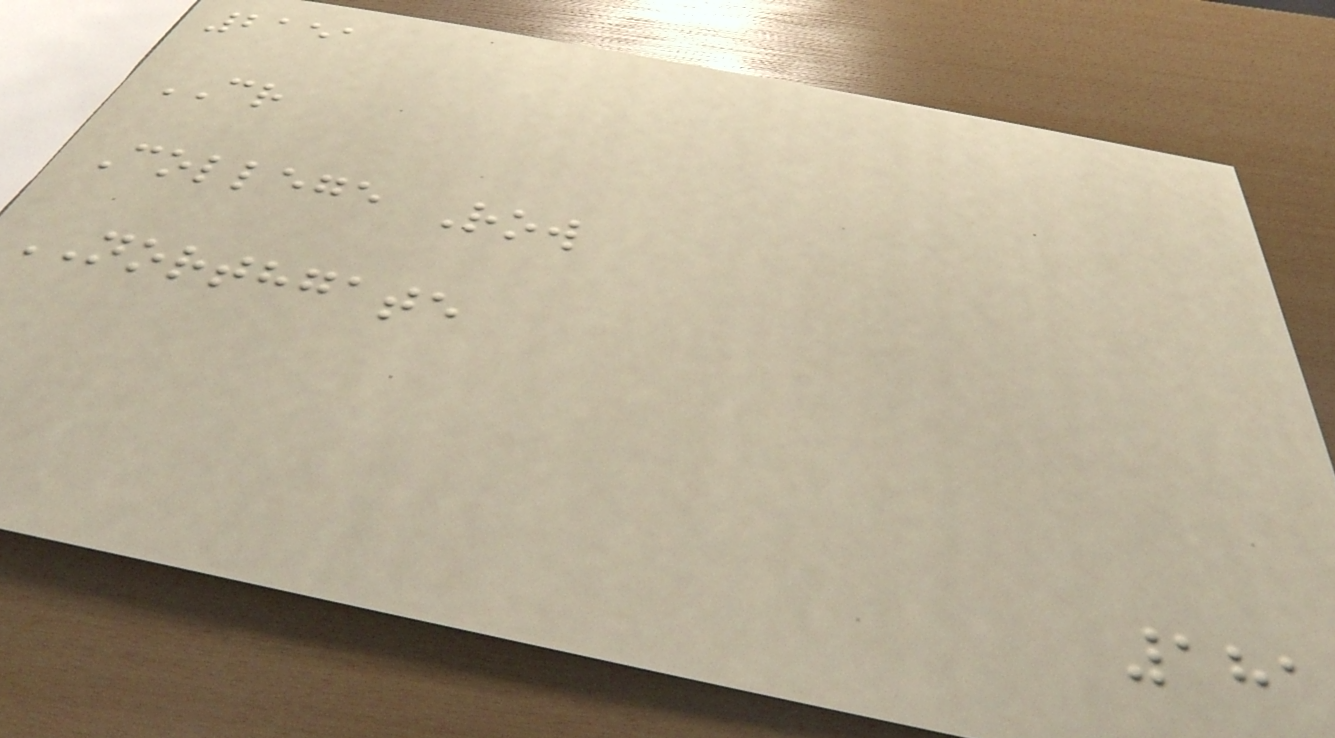2151
CR
College Row
NORTHGATE
181
